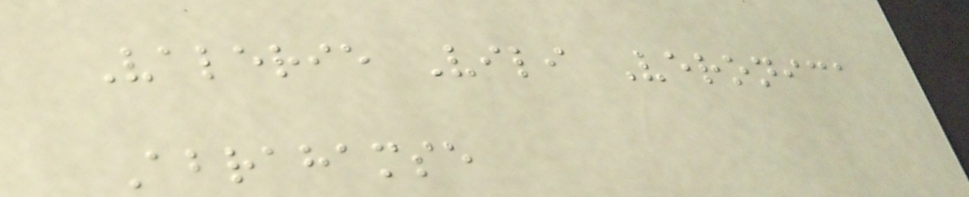Valerie Vili Veronica
Abrahamse
